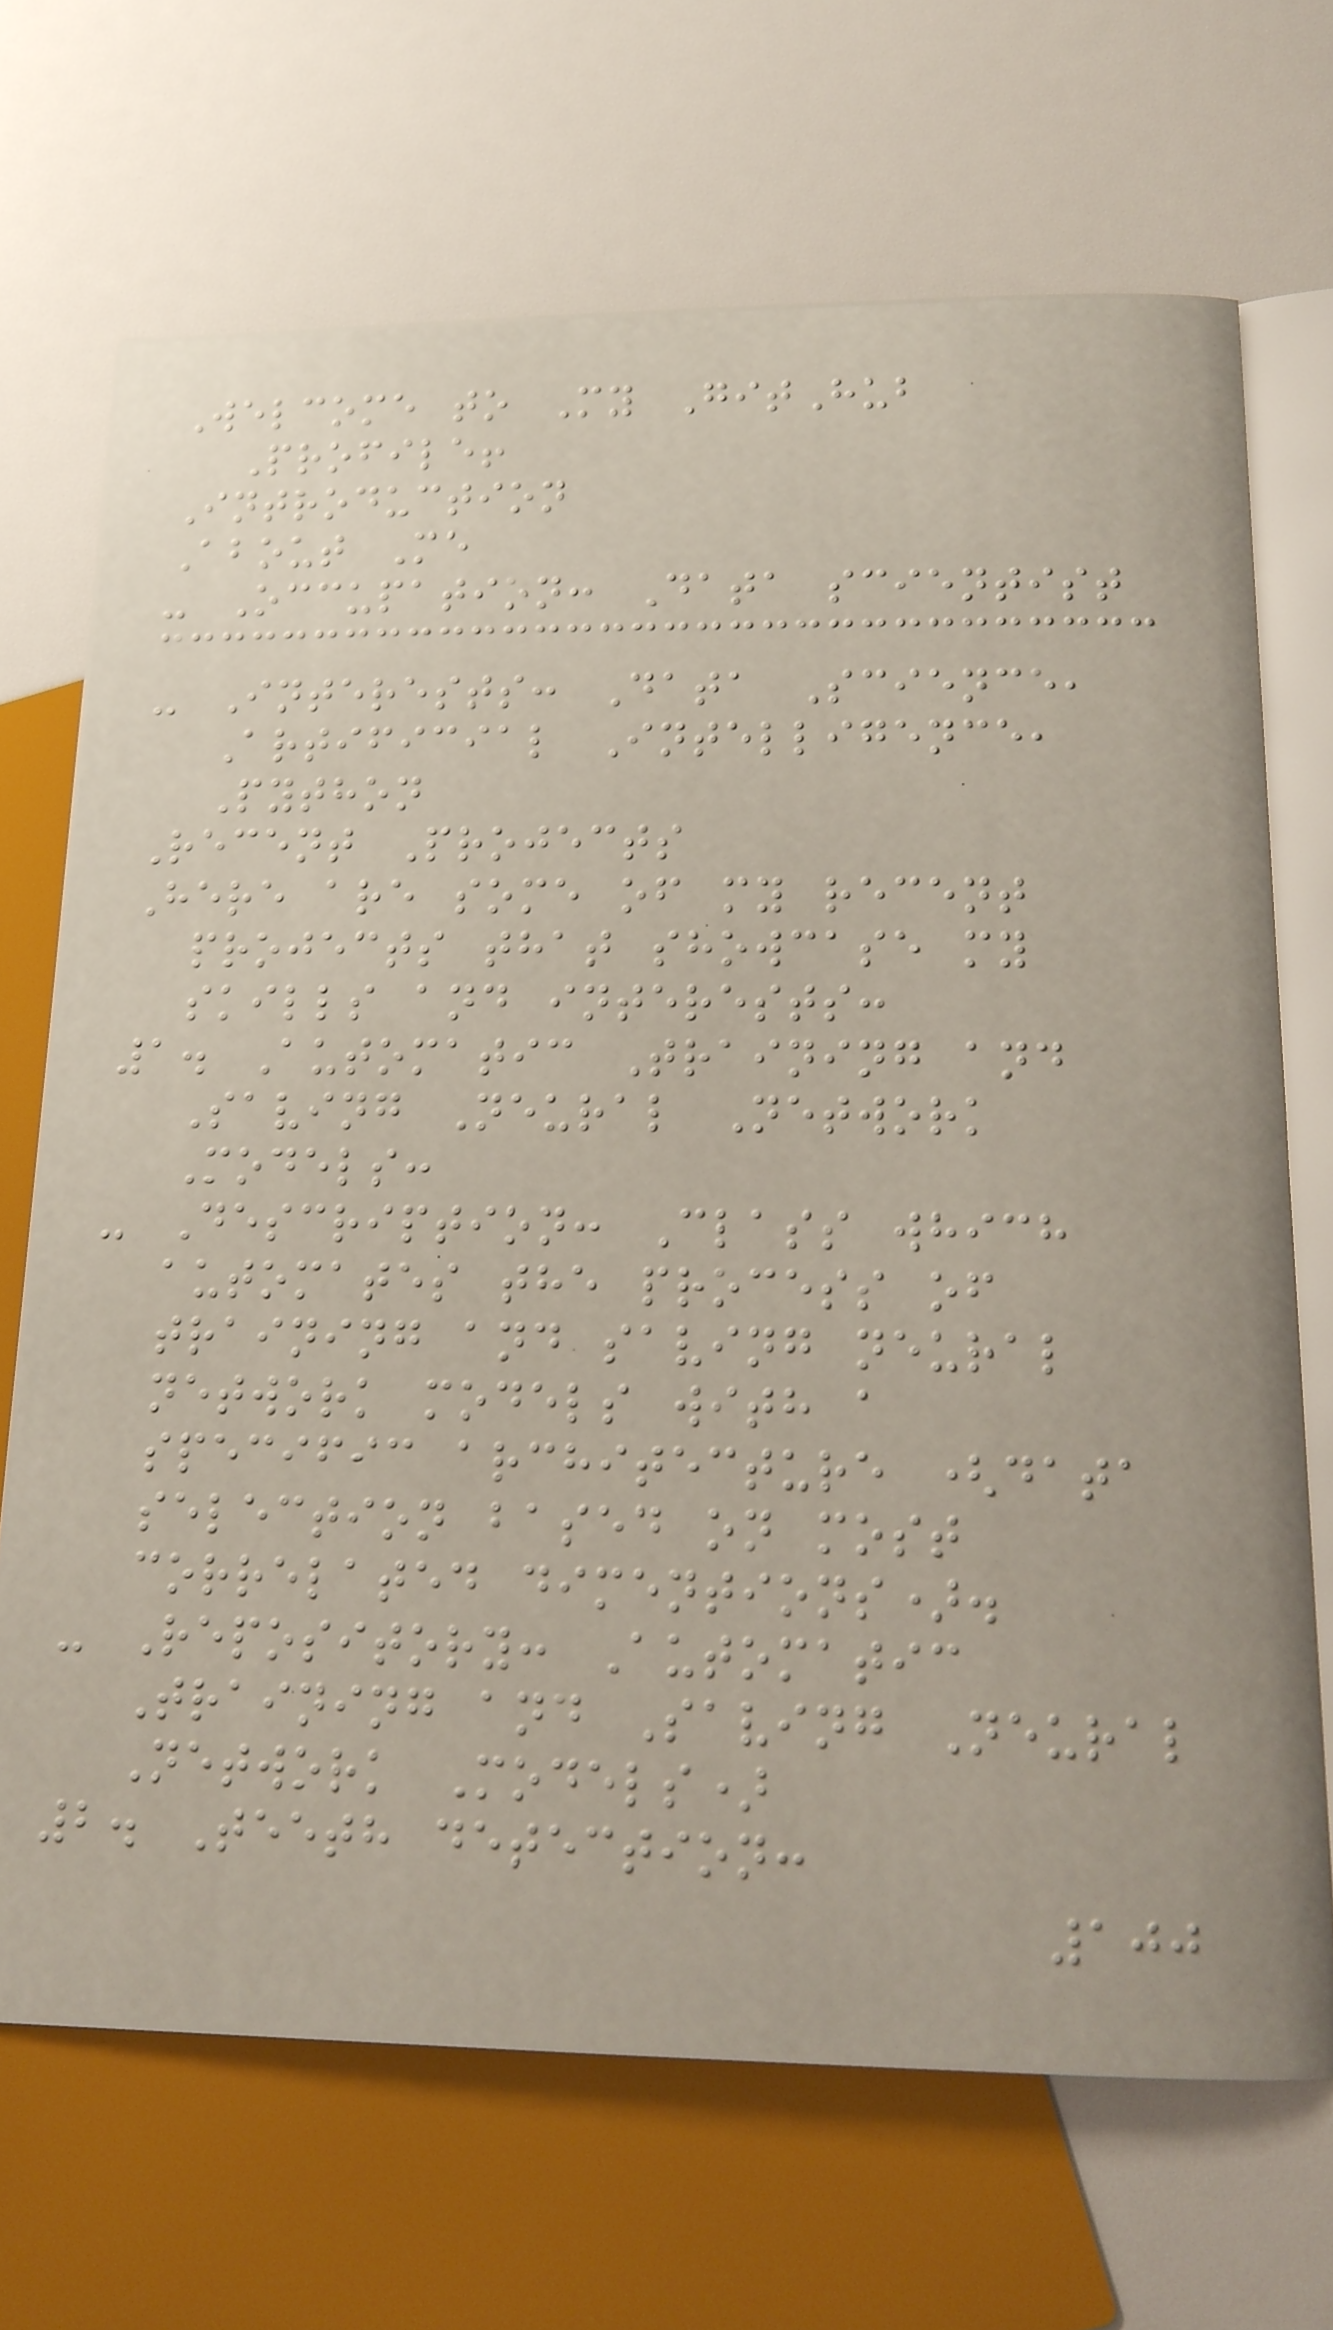Welcome to My GitHub
Profile!
Introduction
About Me
- Occupation: Data scientist
- Interests: Data Science,
Artificial Intelligence,
Python
Recent Projects
Here are some of my recent
projects that showcase my
skills and interests:
1. Automatic Training and
Saving Neural Network
Models:
- Description: Class which
automates the process of
training and saving neural
network models with a
specific architecture (data
selection based on most
correlated dimentions).
- Repository: Automatic
Training and Saving Neural
Network Models)
2. Teeth detection:
100
